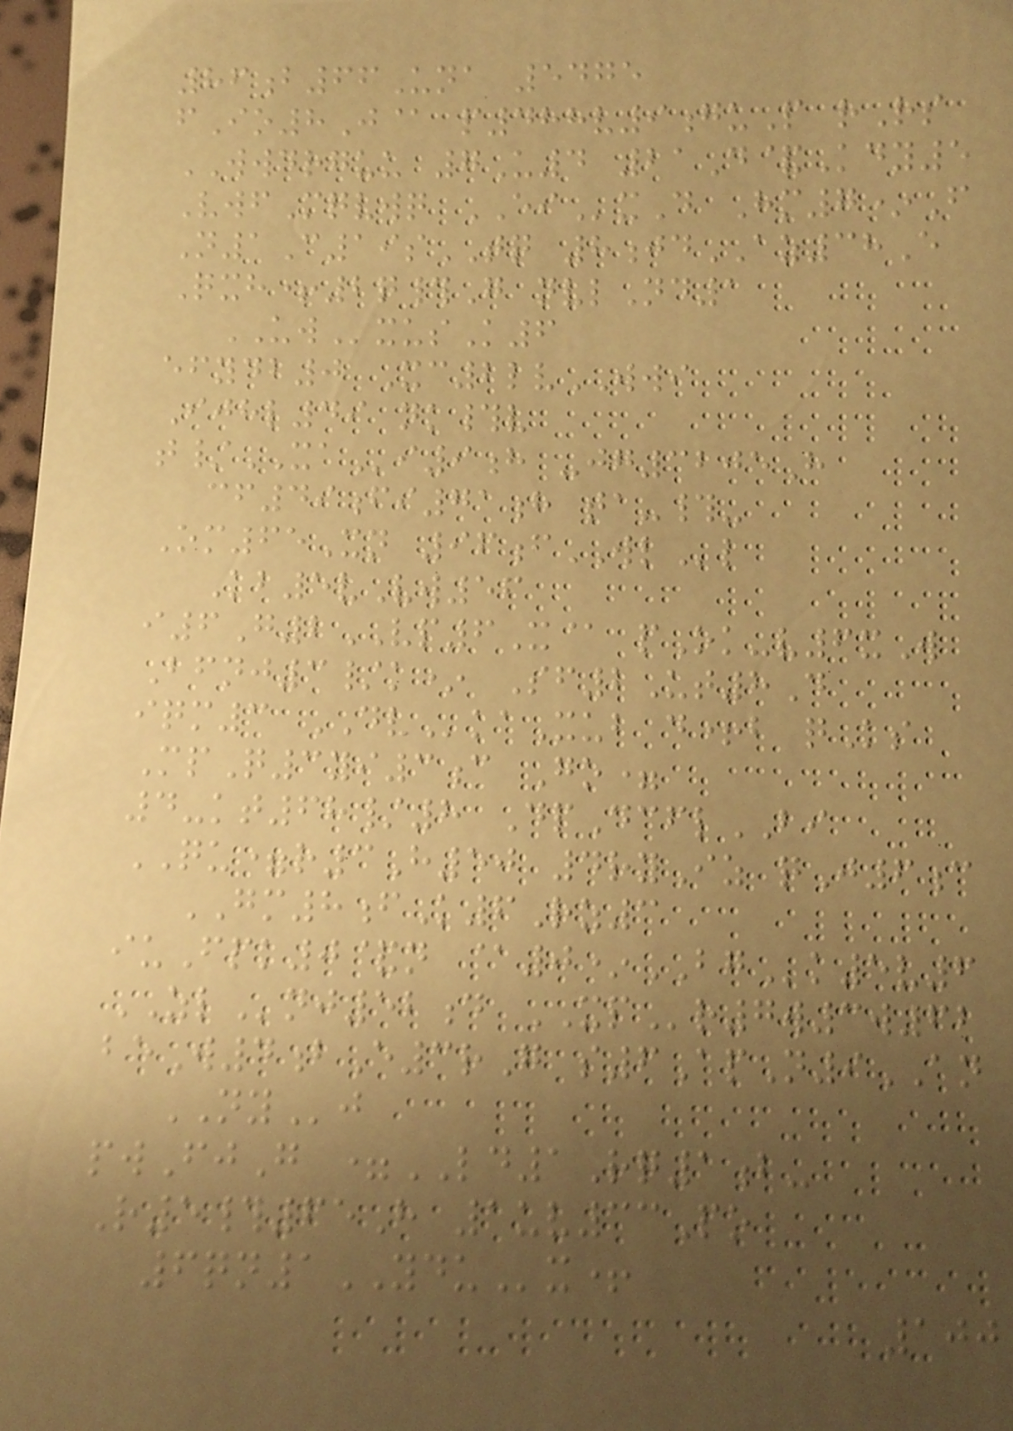86b66Una 5475
fIo8J@ p488v9guP rRs
WWDRGUU 7U4 21D&Kdy5
VwfMqvwq EIxD Hm7*F
N1C19sTQ 8jdAZ38E
Qxh+2q#G nvlNd1
UWxusK6
efydb0 Xc2lvWWI
Ijhl49 nk#v
t/XAi9h -jg3205H
cf49fi71h ta-#-
Om65Xn 96fWLl
Kb5vVw56
i6G2VP6X@ pOk-v6xW
Bfnj3/k* Sf2Ut8D
iqm3 DVkaXub d+b qKs
MpQ3yi3c Go=
4-kt68/8 DpDcflBI
QU=r3H50 4ryIz qJ6c
GM8fK6Rz3
iuFpk0&n @0*BGk5v6
ZLnj52d XPr7w3w62
beW4bE3rG s6ApN9AN
NYj
pwFjG =LD1Rq1b-
R5#65H 1uv33Po
6qn1YDUx+
100
